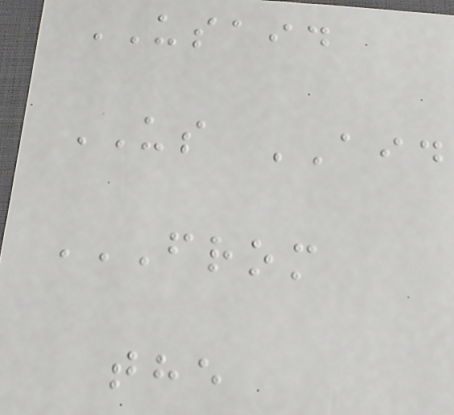USAID
US AID
FROM
THE
